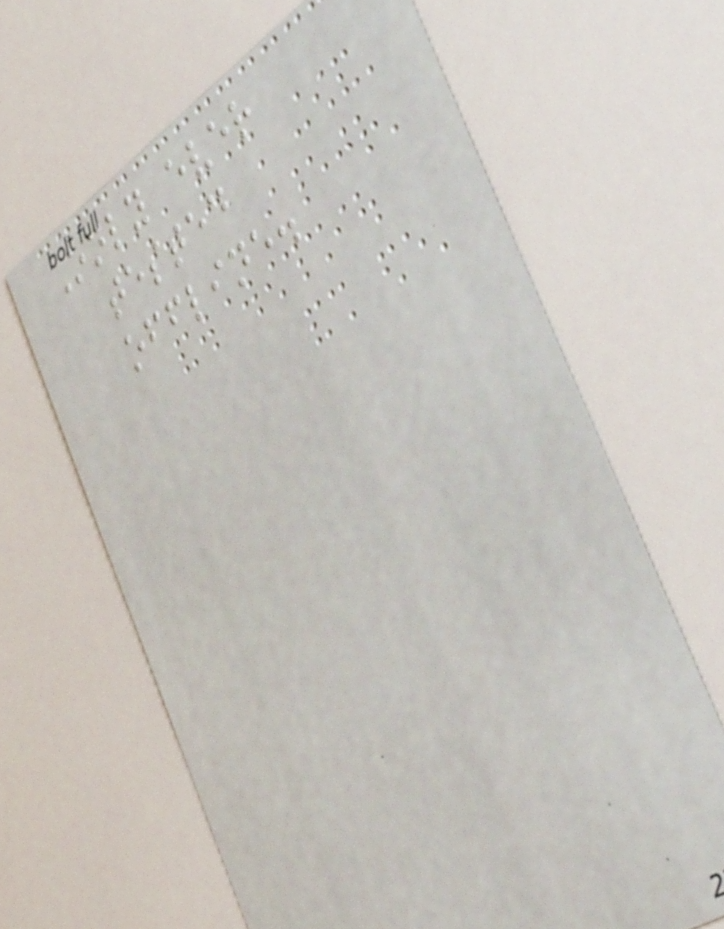Only ever
tested
offline.
